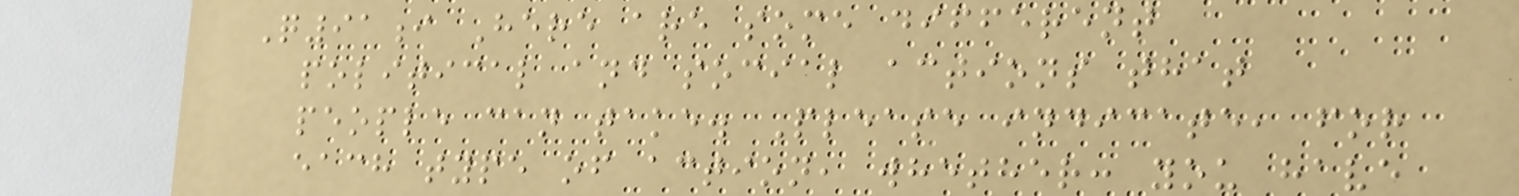Q91i Here are some different
political and social actions that
people can take. Please indicate, for
each type of action, whether: you have
